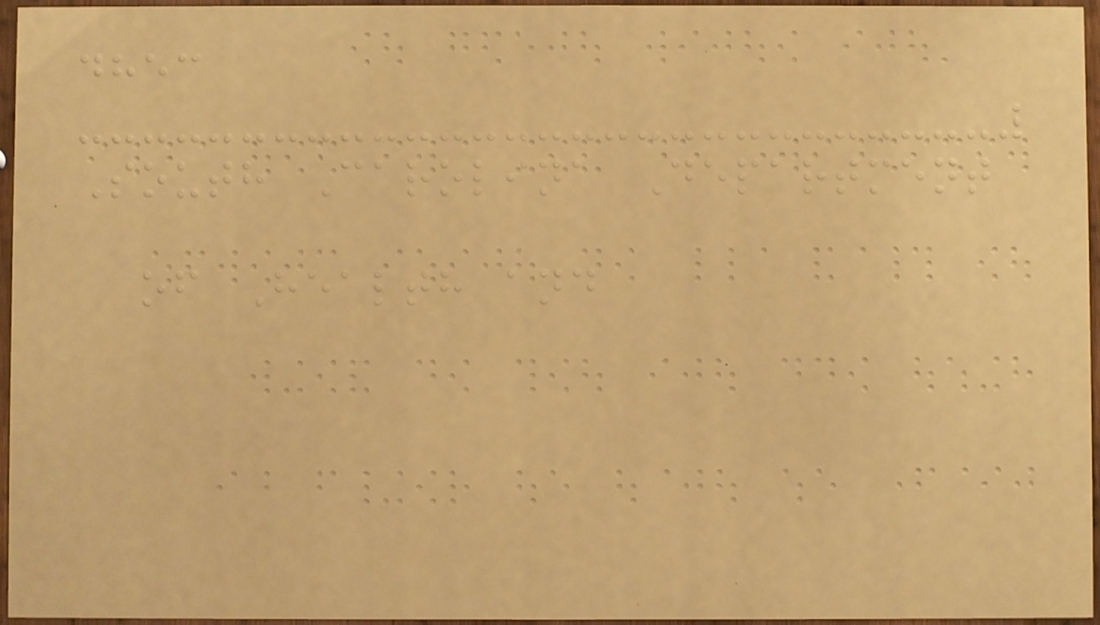dhec
South Carolina Department
of Health and
